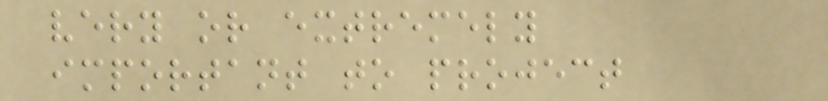very or extremely
important to project
